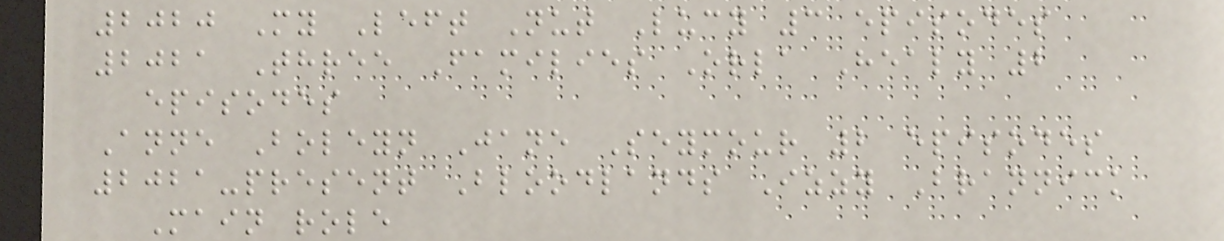2020 My Left Nut Lucy 3 episodes
2021 Three Families Orla Healy 2
episodes
Anne Boleyn Jane Seymour 2 episodes
2021-present Bloodlands Izzy Brannick
Main role
